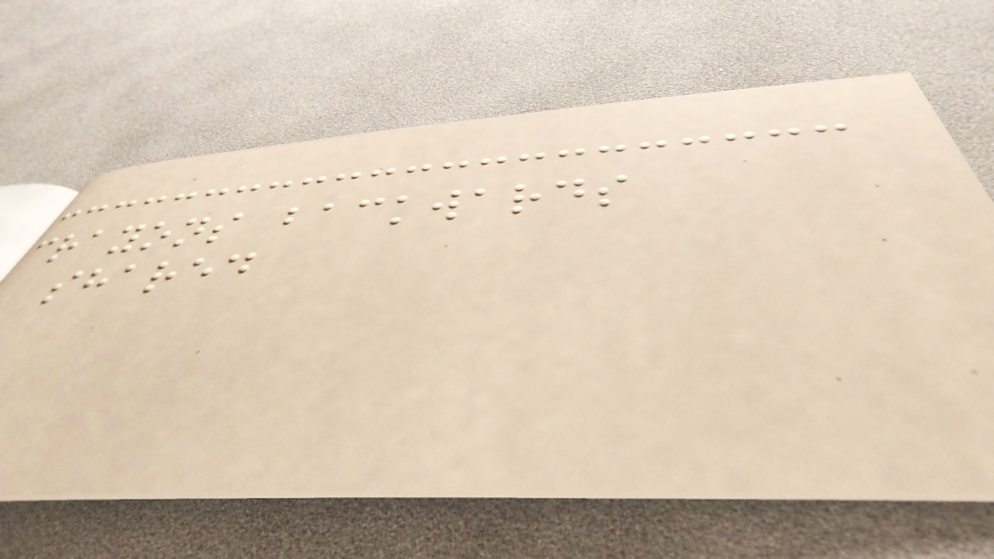crayons backwards
shared
